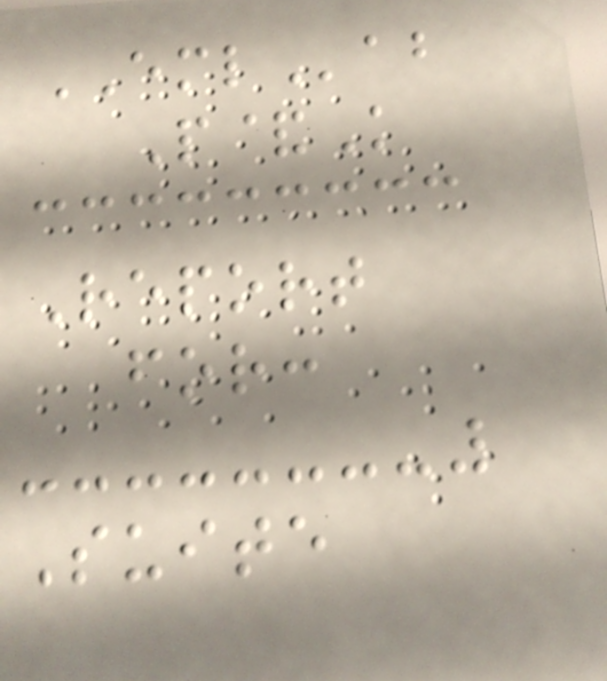EMLab
P&K
Report
for:
Suite
